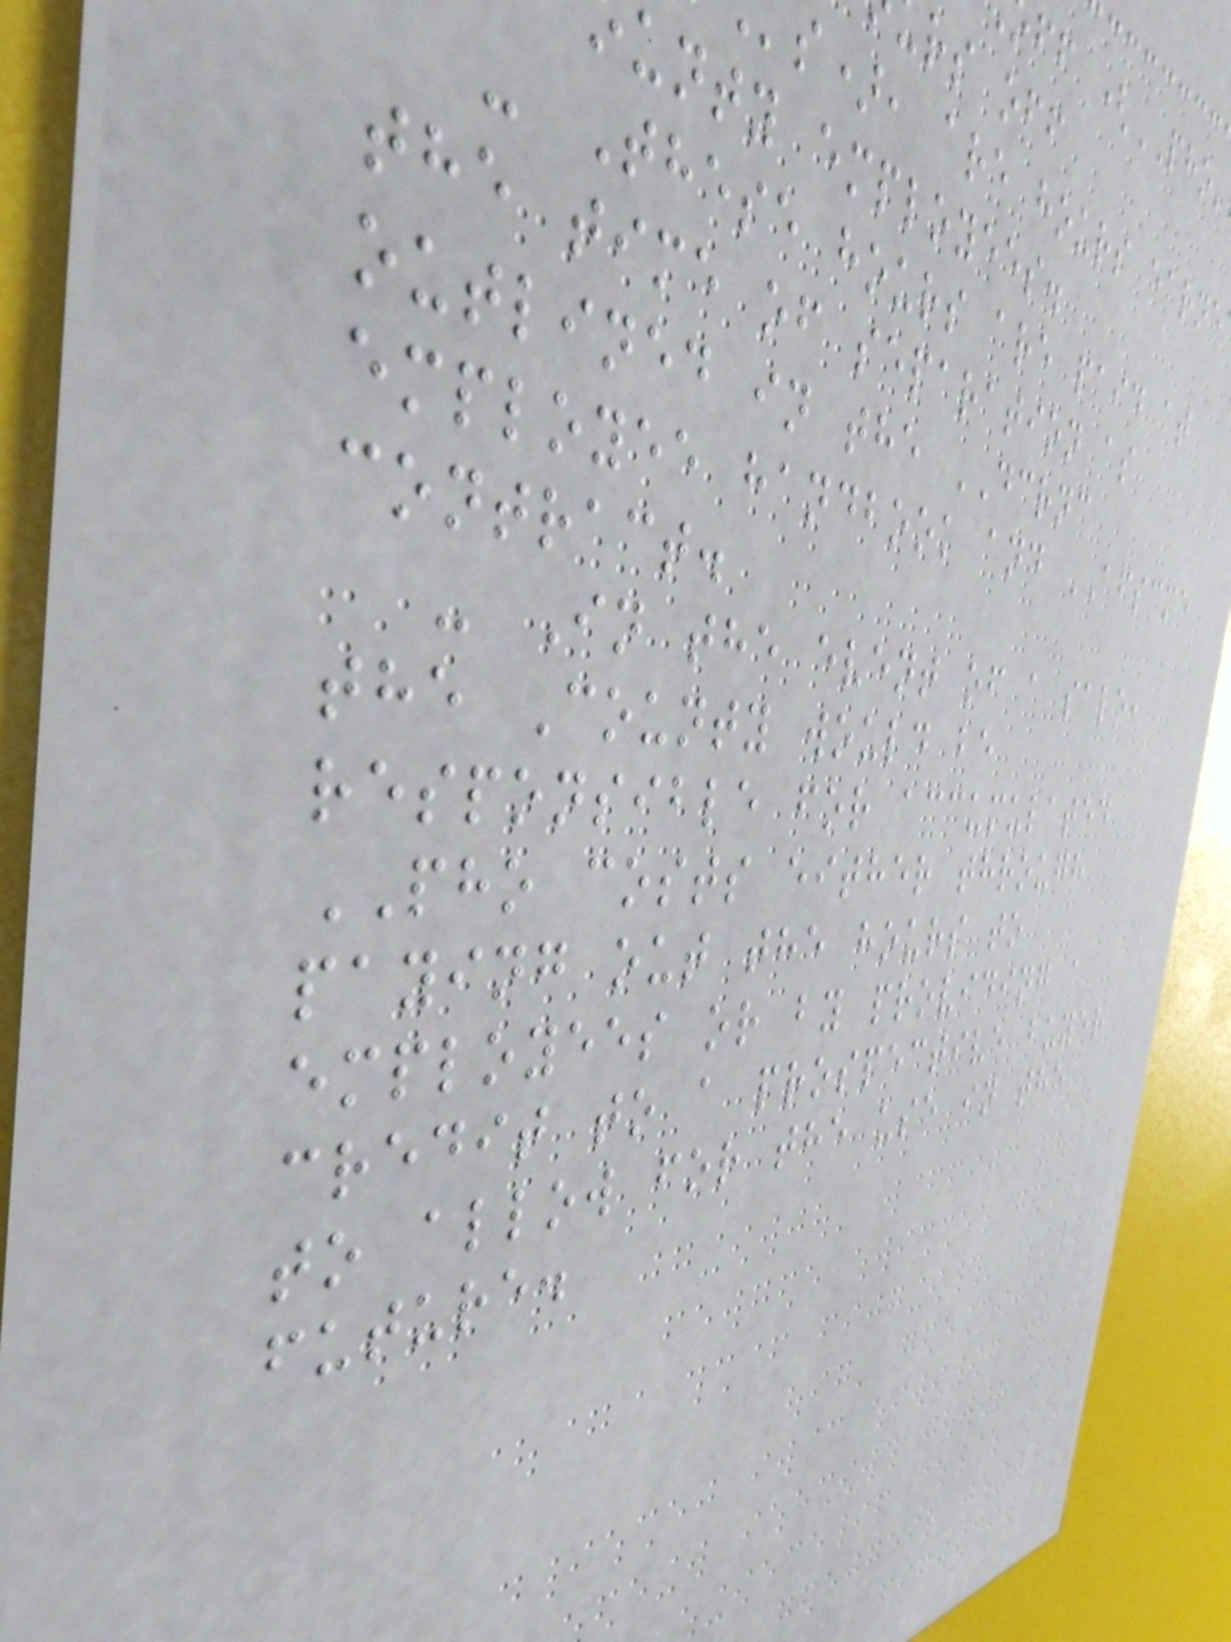ff (PHO'
rs off
s), are hours earne
unty employees.
- These hours are paid at
the time of separation as
outlined in the DCRNC
employee handbook and AFSCME
contract.
- In the event of a sale,
the County would be
responsible for accumulated
PHO costs either through
paying out the hours to
employees or by providing a
credit to a prospective buyer
to allow for the use in the
future.
